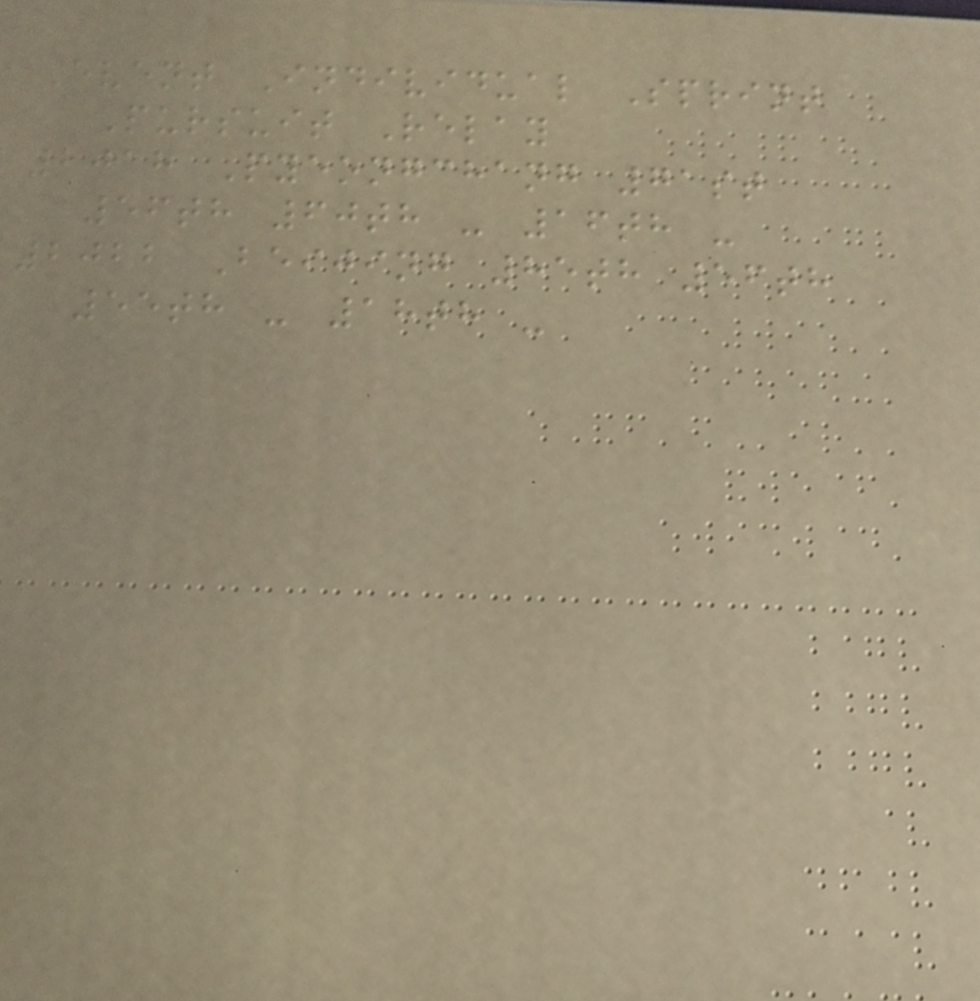Event Individual Sprint
Pursuit Relay
2018 Pyeongchang 71st
56th 60th - 16th -
2022 Beijing 85th 56th
55th - 18th -
